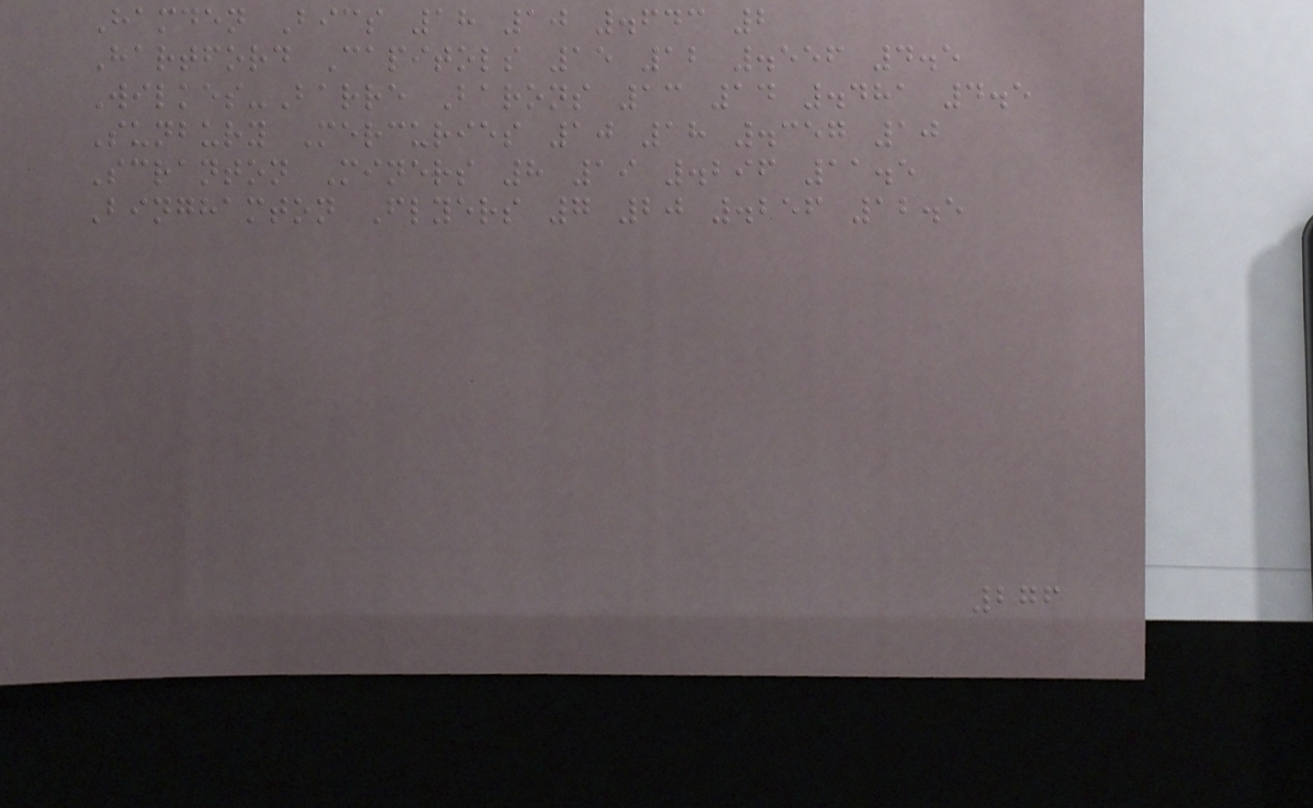Hamden Bics 18 10 .643 2
Hartford Capitols 15 12 .556 4.5
Wilkes-Barre Barons 13 14 .481 4.5
Sunbury Mercuries 10 18 .357 10
Scranton Miners 8 19 .296 11.5
Binghamton Flyers 7 20 .256 12.5
276
